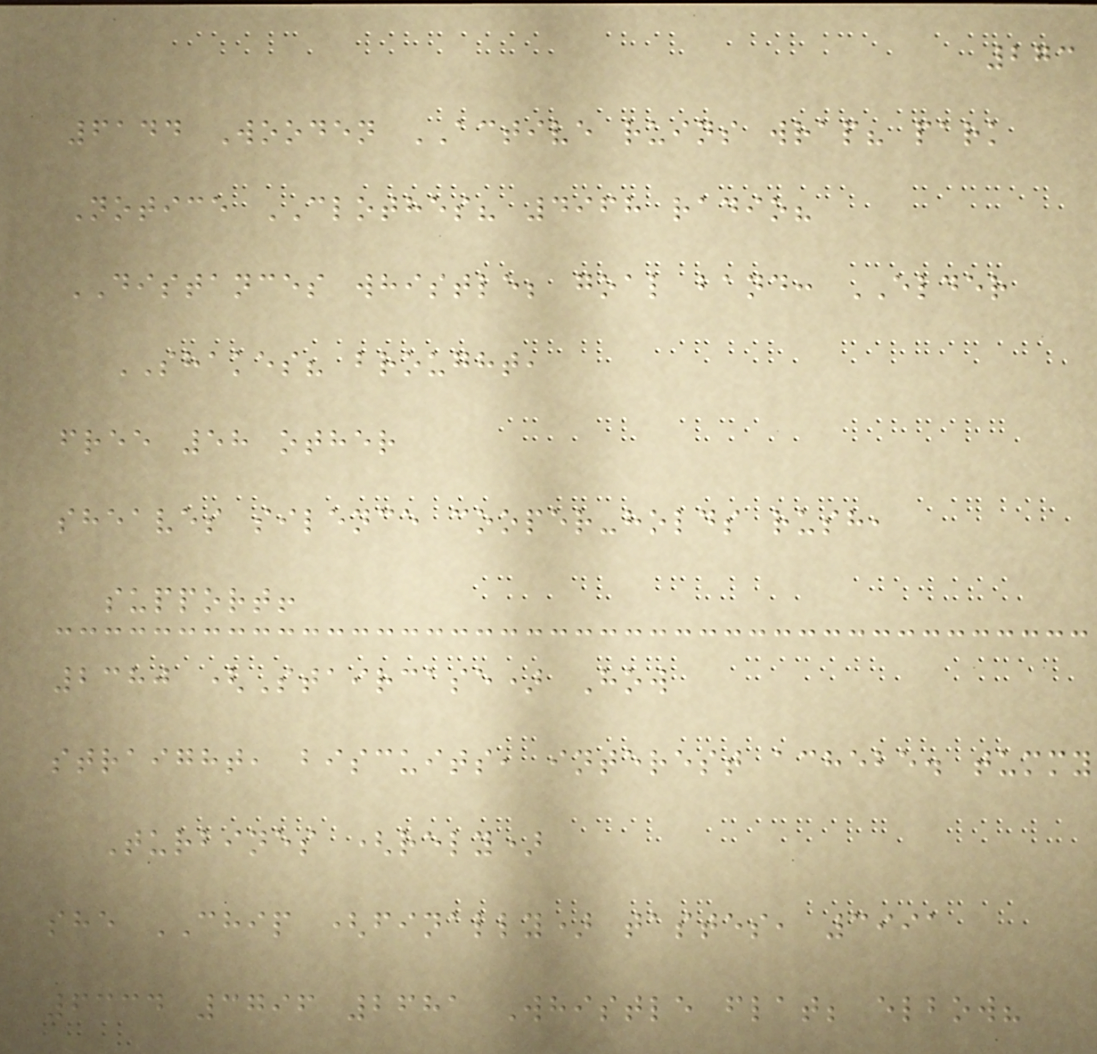273
6144 Wooden ACTIVE ruins wrap? park
Notice CLOTHES? 4968 radio?
DISTANCES whistle; goal band: ELDER
SHAKES? brought,
free 58 other
sheaves silence cooper-holds rush,
support!
2380 (Staircase) How
straight, biscuits, interest achebe. tummy
Turbines (rely)
she CHIP (finally) tastes, 3991
6334 3796 2681 Whistle flat; elbow?
